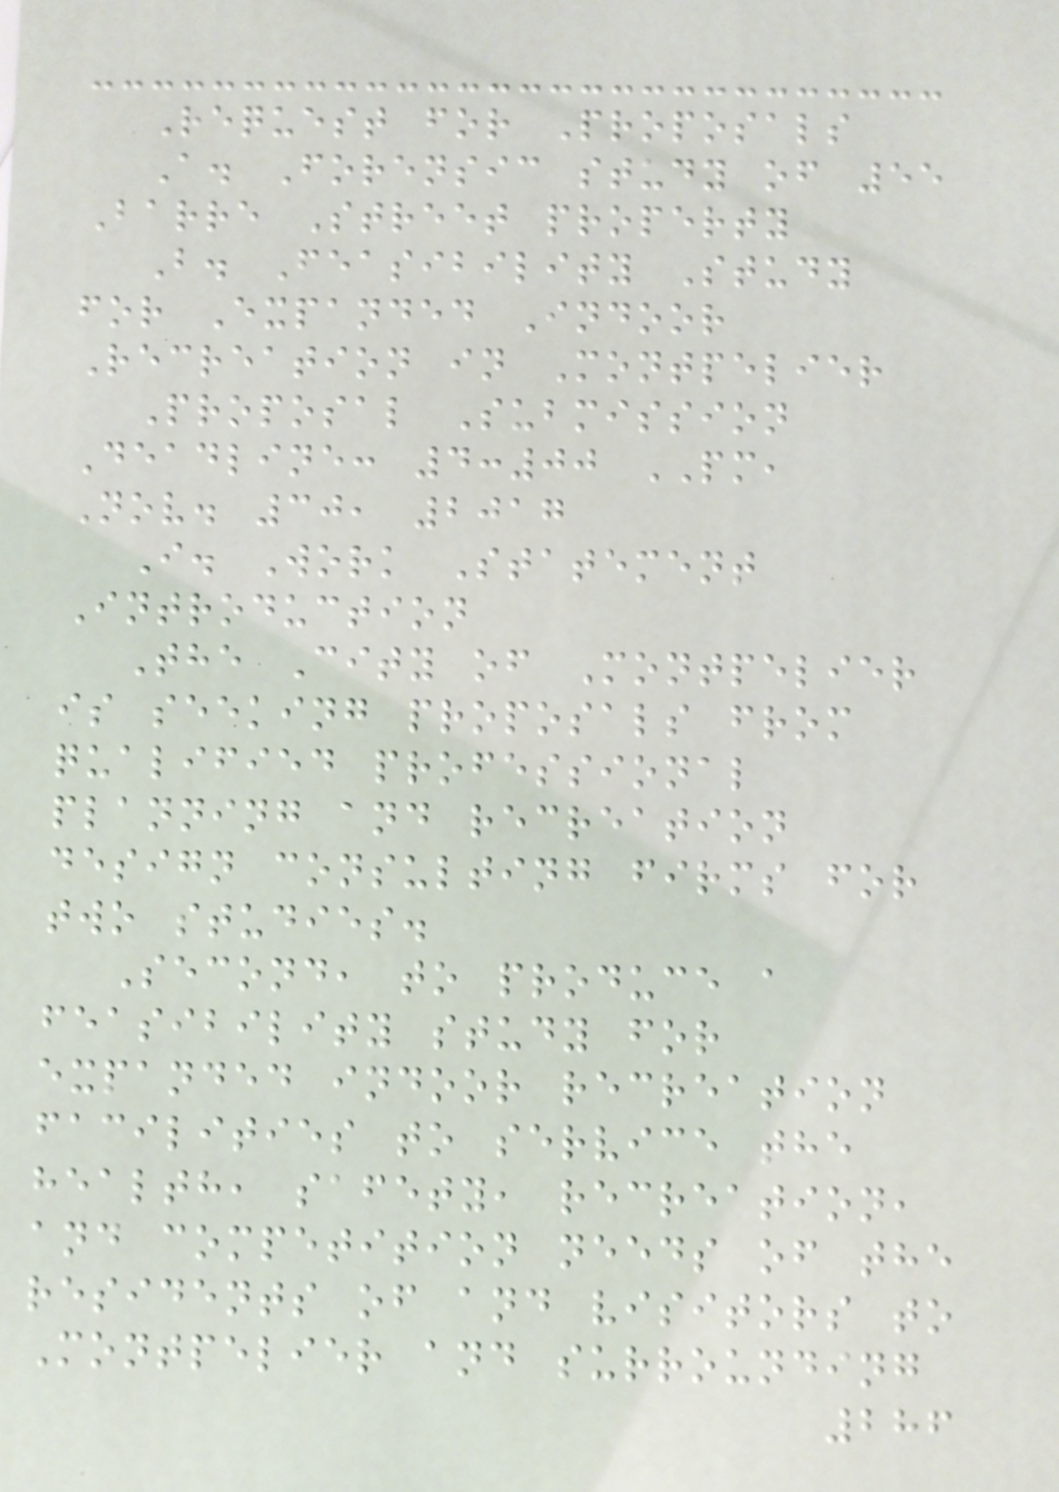Request for Proposals
A. Forensic study of 55
Barre Street property
B. Feasibility Study
for Expanded Indoor
Recreation in Montpelier
Proposal Submission
Deadline: 4:00 PM,
Nov. 30, 2017
I. Work Statement
Introduction
The City of Montpelier
is seeking proposals from
qualified professional
planning and recreation
design consulting firms for
two studies.
Second, to produce a
feasibility study for
expanded indoor recreation
facilities to service the
health, safety, recreation,
and competition needs of the
residents of and visitors to
Montpelier and surrounding
286
